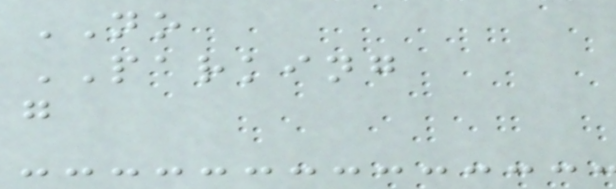NO
PARKING
g
